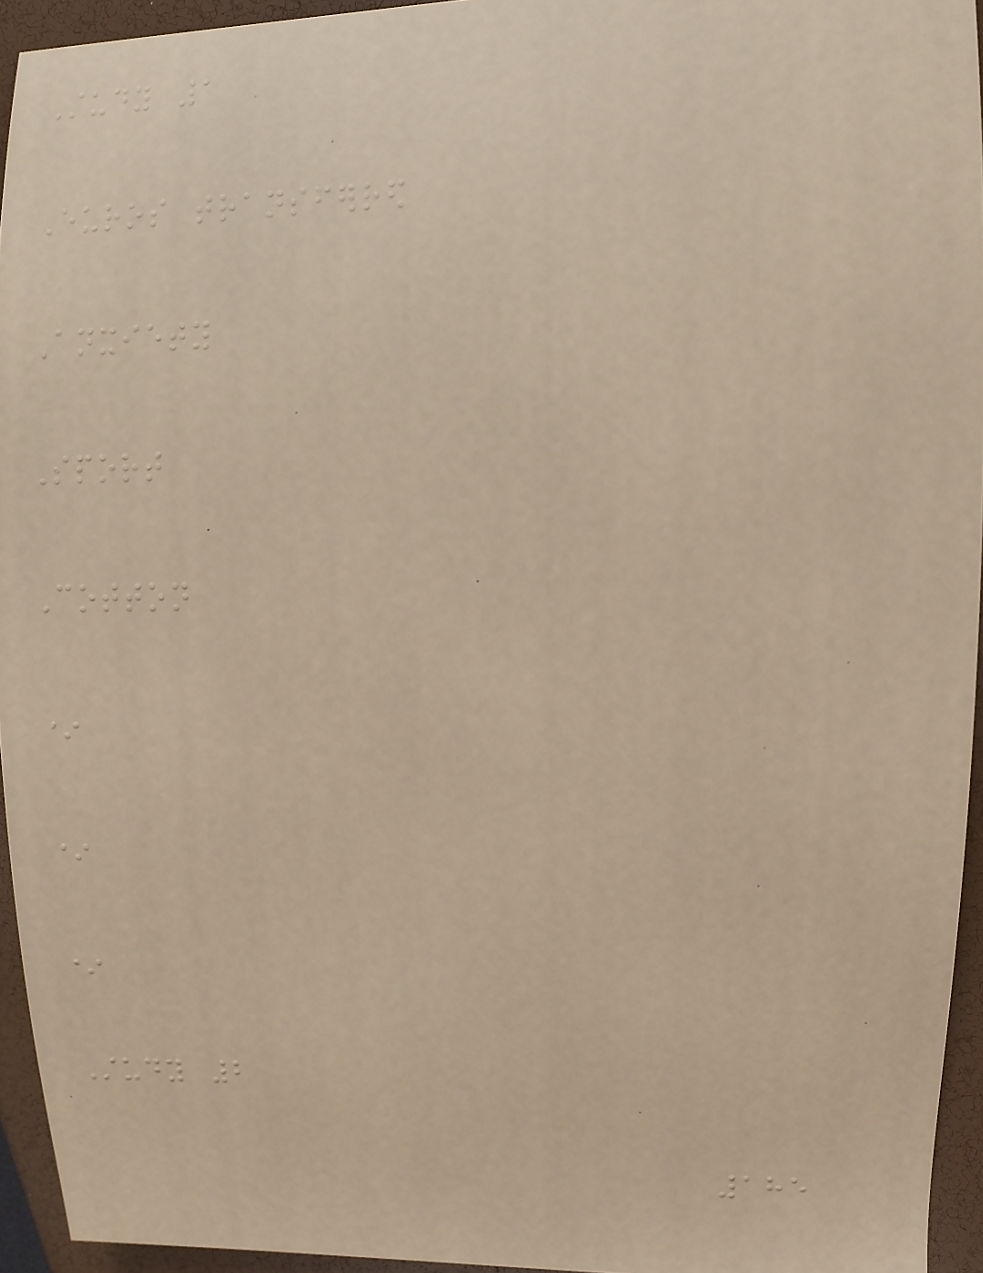Study 1
Euros transferred
Anxiety
Sport
Cotton
*
*
*
Study 2
185
